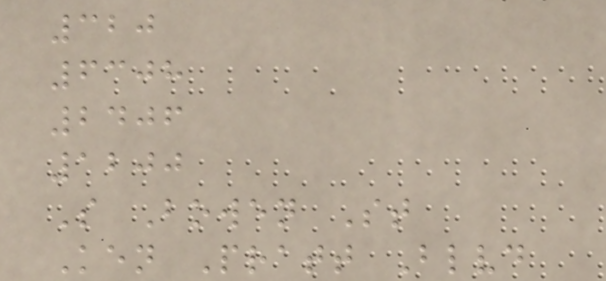320
6308
2406
1200
S Bowen St
Ken Pratt Blvd
